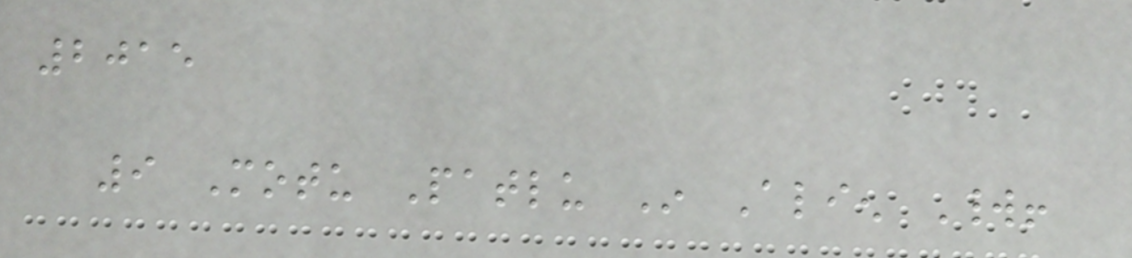2015
9 Motu Patlu In Alien World!
